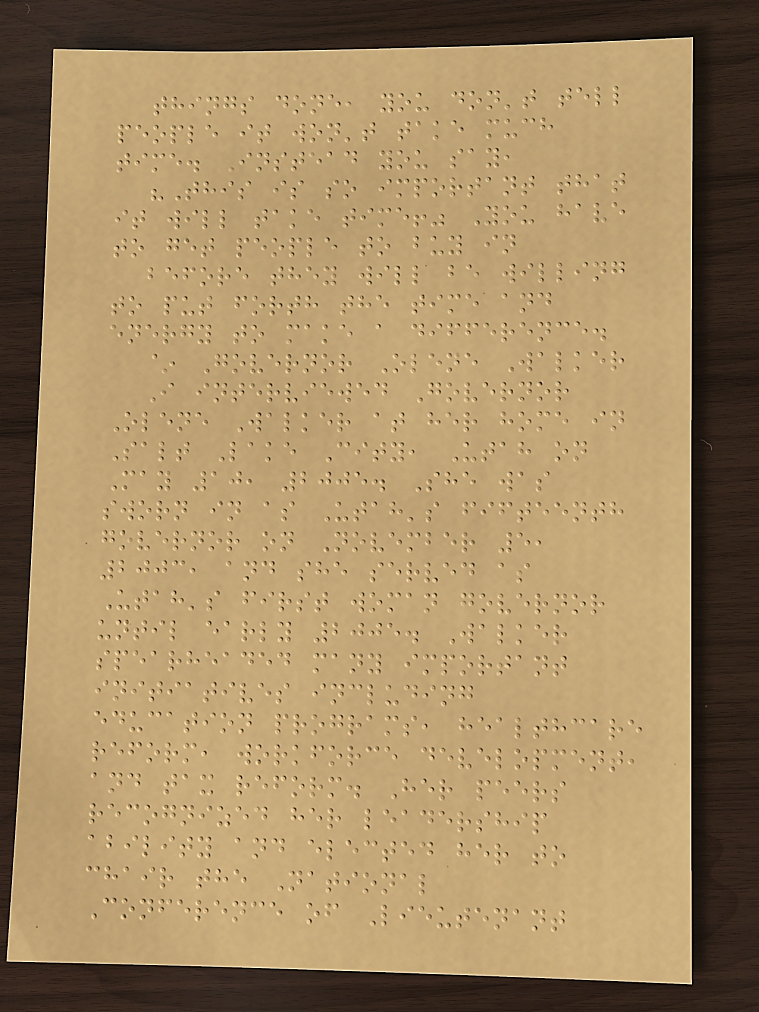things done, you don't tell
people it won't take much
time. Instead you say,
"This is so important that
it will take time!" You have
to get people to buy in
before they will be willing
to put forth the time and
energy to make a difference.
~ Governor Olene Walker
I interviewed Governor
Olene Walker at her home in
Salt Lake City, Utah on
May 10, 2005. She was
sworn in as Utah's fifteenth
governor on November 5,
2003, and she served as
Utah's first woman governor
until early 2005. Walker
spearheaded many important
initiatives including
education programs, healthcare
reform, workforce development,
and tax reform. Her peers
recognized her leadership
ability and elected her to
chair the National
Conference of Lieutenant
